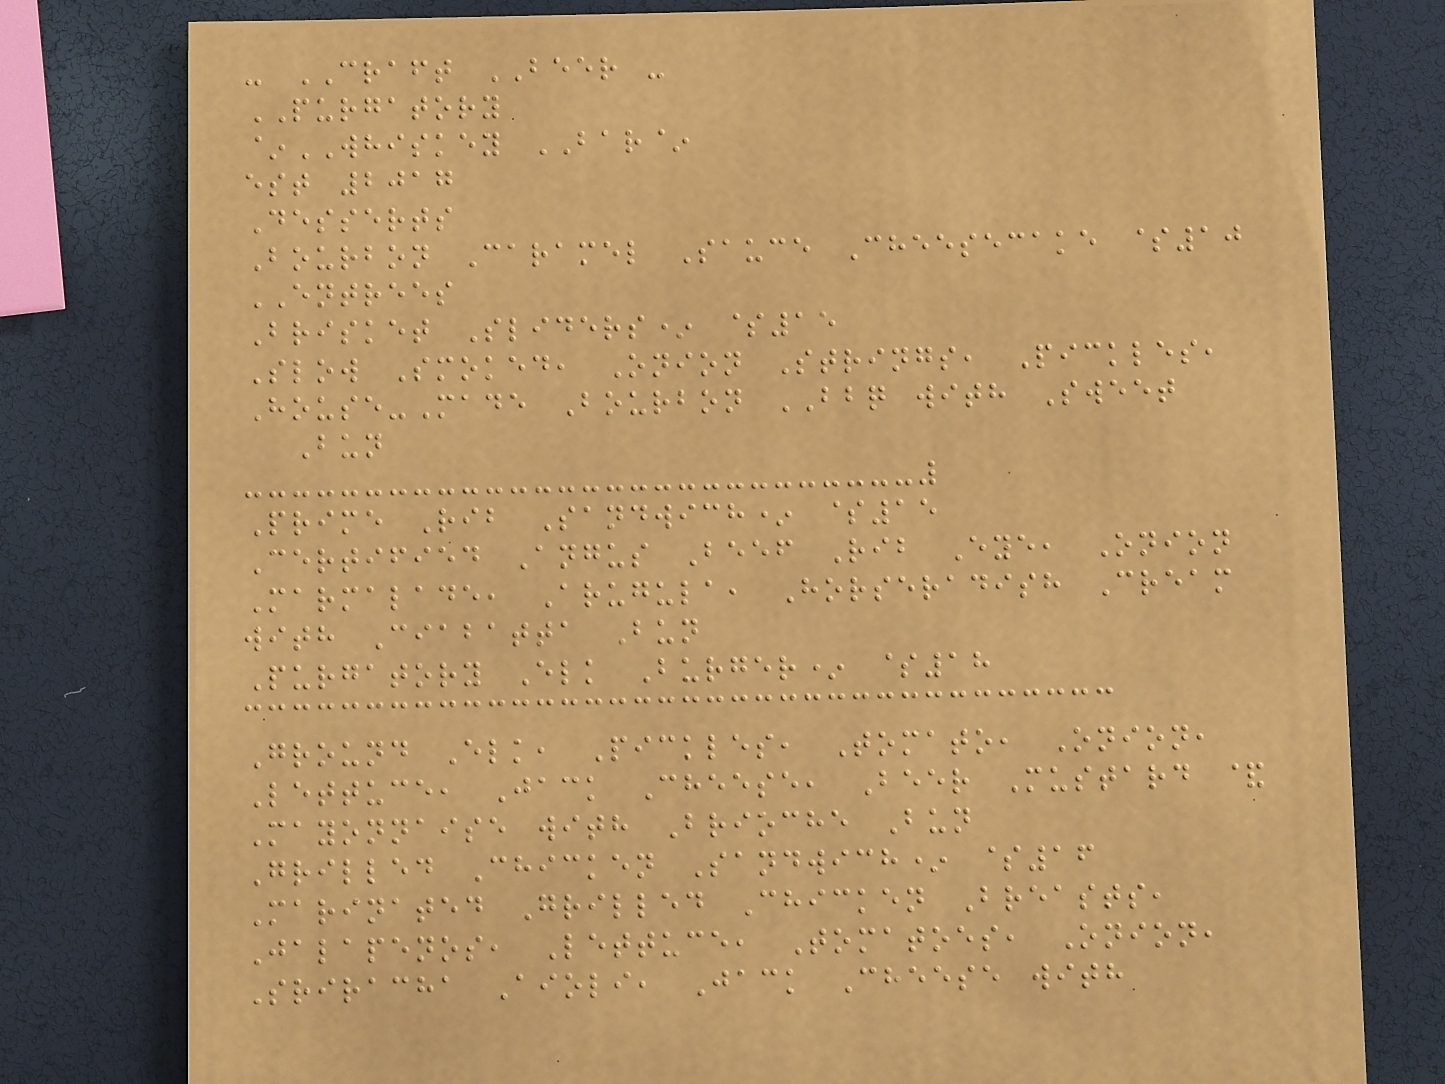- CRAFT BEER -
PURGATORY
~WHISKEY BAR~
est 2017
Desserts
Bourbon Caramel Sauce Cheesecake $10
ENTREES
Brisket Sliders* $15
Slow Smoked, Onion Strings, Pickles,
House-Made Bourbon BBQ with Sweet
Bun
Prime Rib Sandwich* $15
Certified Angus Beef Rib Eye, Onion
Marmalade, Arugula, Horseradish Cream
with Ciabatta Bun
Purgatory Elk Burger* $18
Ground Elk, Pickles, Tomato, Onion,
Lettuce, Jack Cheese, Beer Mustard &
Mayonnaise with Brioche Bun
Grilled Chicken Sandwich* $16
Marinated Grilled Chicken Breasts,
Jalapenos, Lettuce, Tomatoes, Onion,
Sriracha Aioli, Jack Cheese with
